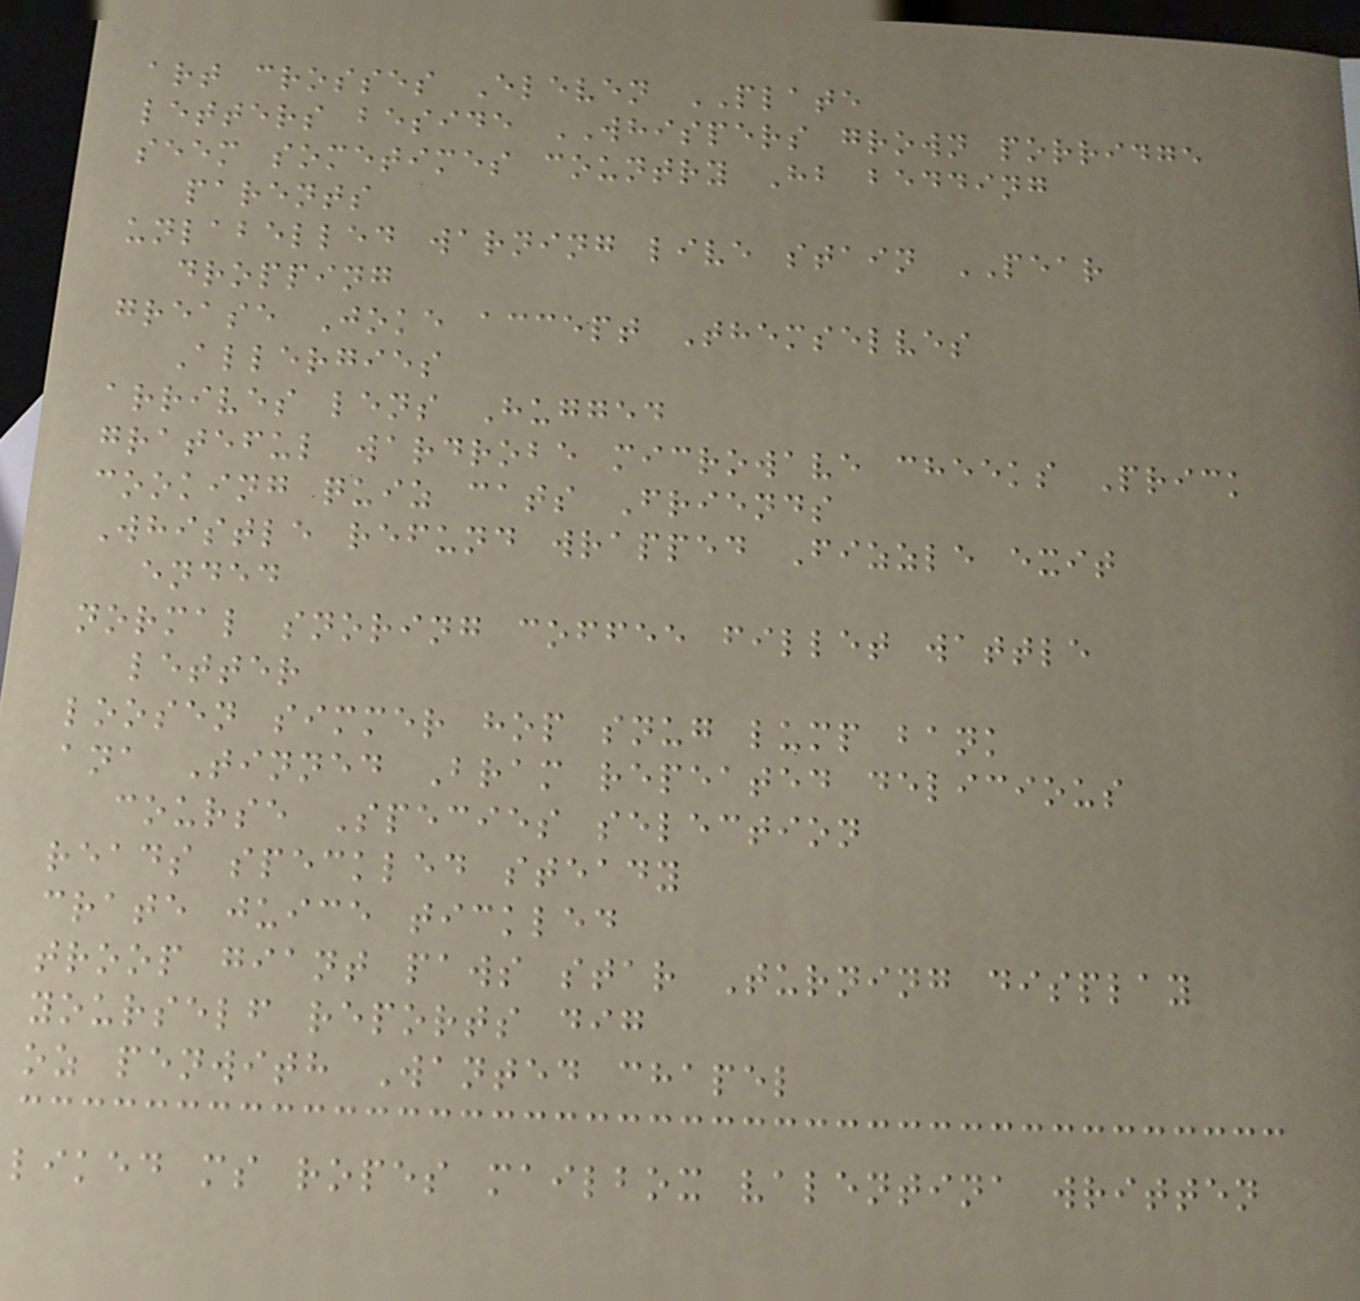art crosses Eleven PLATE
letters beside WHISPERS grown porridge
seem sometimes country Hb bedding
parents
unlabelled warning live stain PEAR
dropping
grease Joke accept Themselves
Allergies
arrives lens Hugged
grateful wardrobe microwave cheeks Prick
cooking quiz cats Friends
Whistle refund wrapped Fizzle exit
ended
normal snoring coffee fillet wattle
letter
loosen simmer hop snug lump bank
ana Tinned Bram repeated delicious
course Species selection
reads speckled steady
crate juice tickled
troop giant paws star Turning display
yourself reports dig
oz penwith Wanted chapel
liked ms ropes mailbox valentina written
